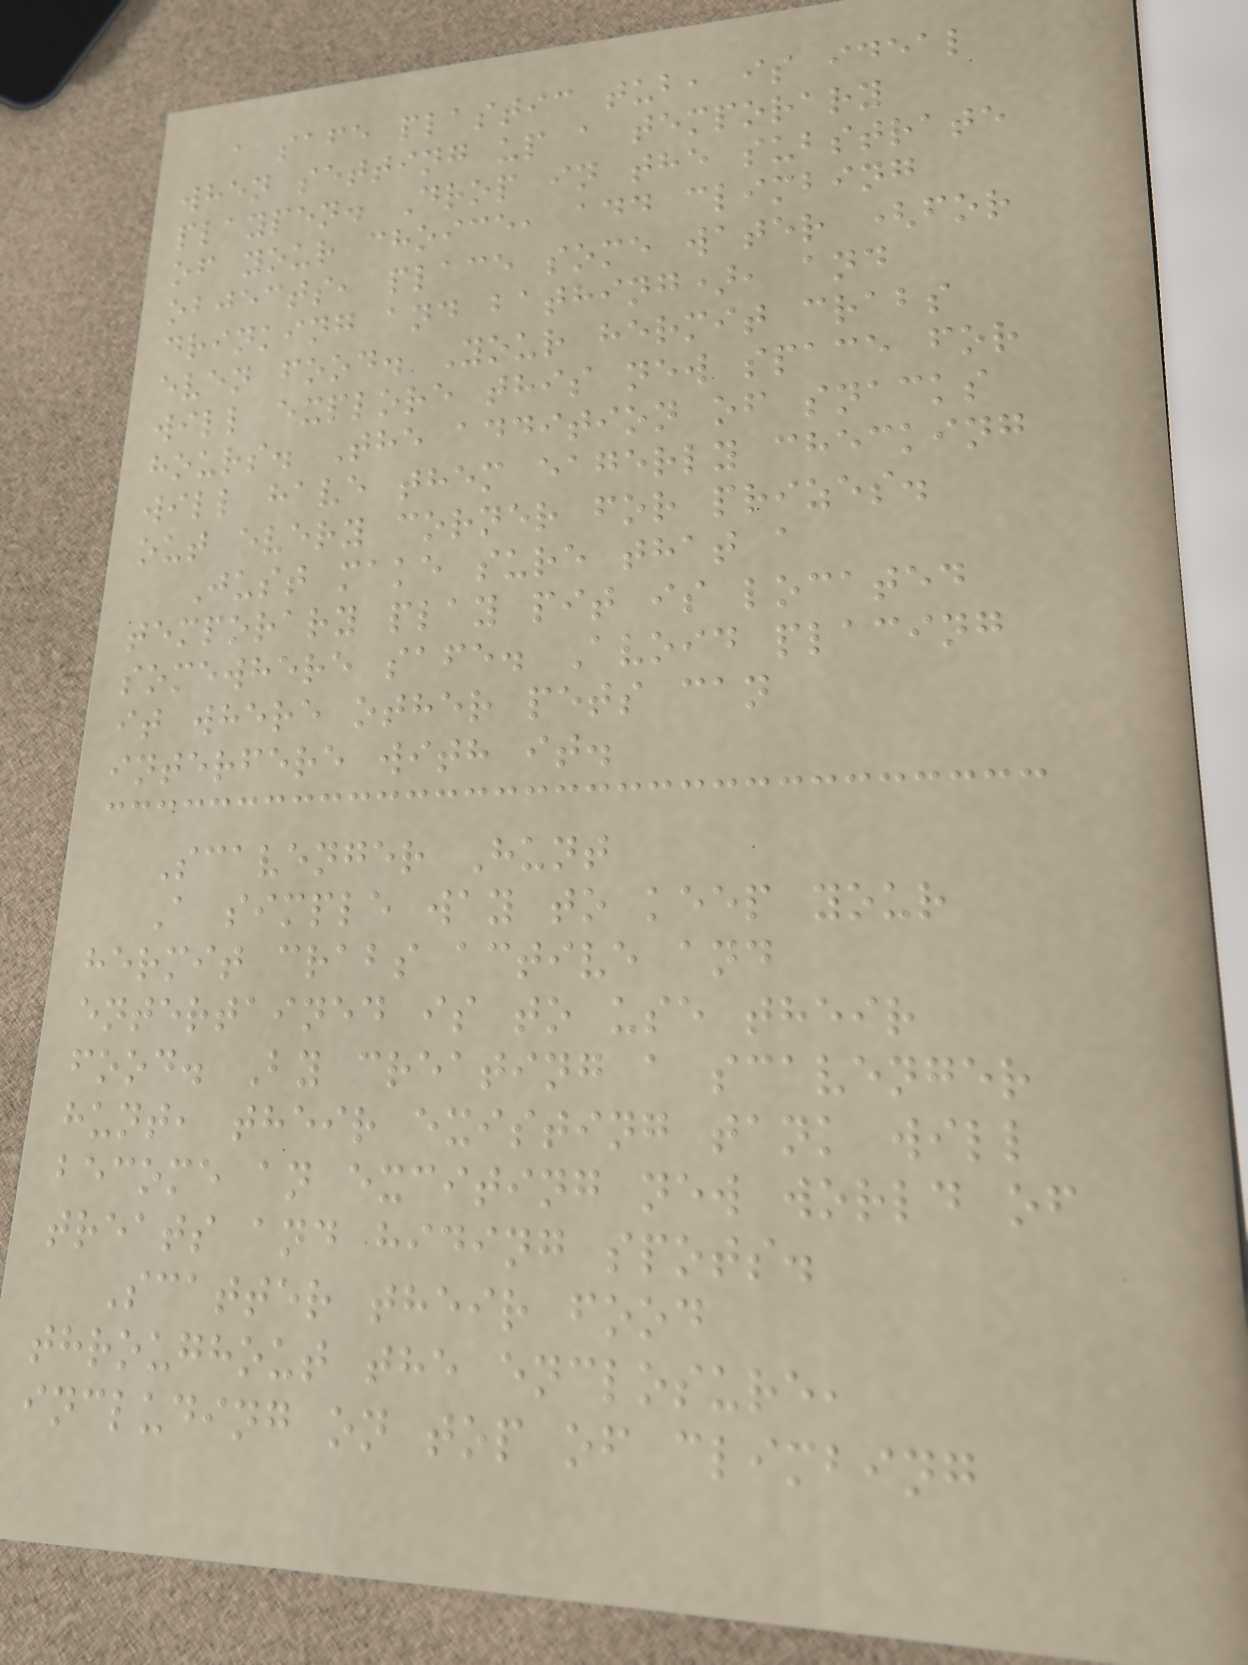a safe plastic tub, is ideal
when setting up a temporary
playpen. Drop in the substrate
of your choice, add climbing
objects, place some water (for
drinking and bathing), and
even food. Your hermit crabs
will explore this new space for
hours. The addition of snacks
will have them eagerly checking
out every corner for prizes.
Just make sure that a
temporary play pit is located
somewhere safe. Avoid placing
it where other pets can
interfere with it.
Scavenger Hunt
A simple way to keep your
hermit crabs active and
entertained is to use their
food. By creating a scavenger
hunt, their existing tank will
become an exciting new world of
treats and hiding spots.
Scatter their food
throughout the enclosure,
including on top of climbing
